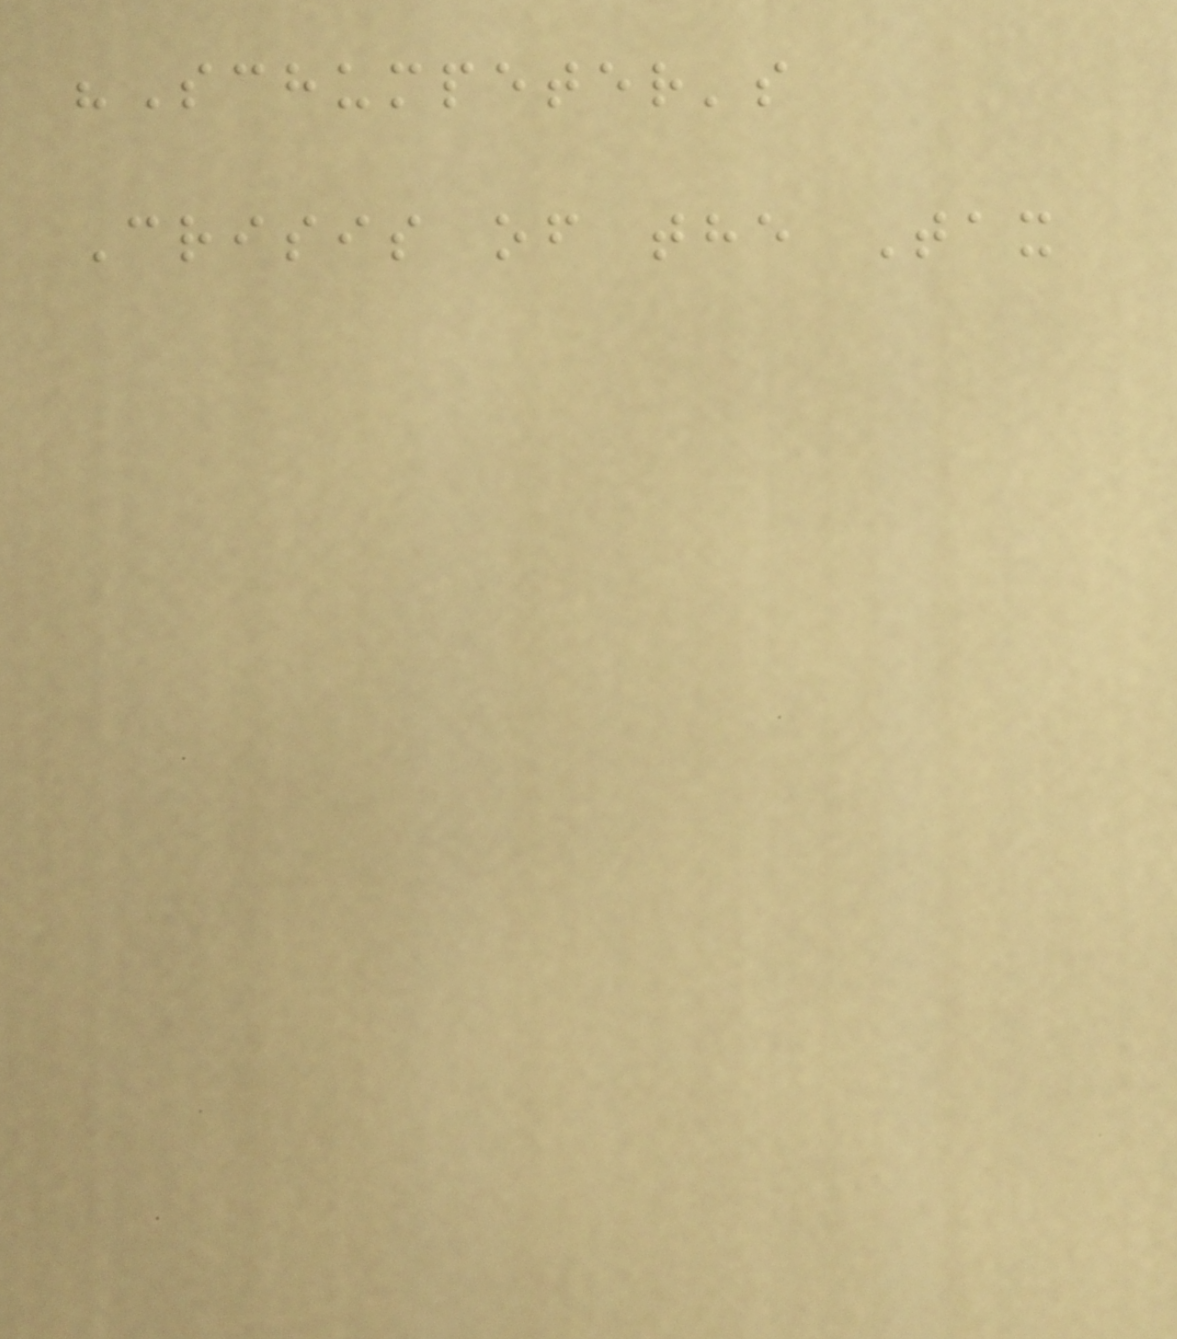"Schumpeter's
Crisis of the Tax
